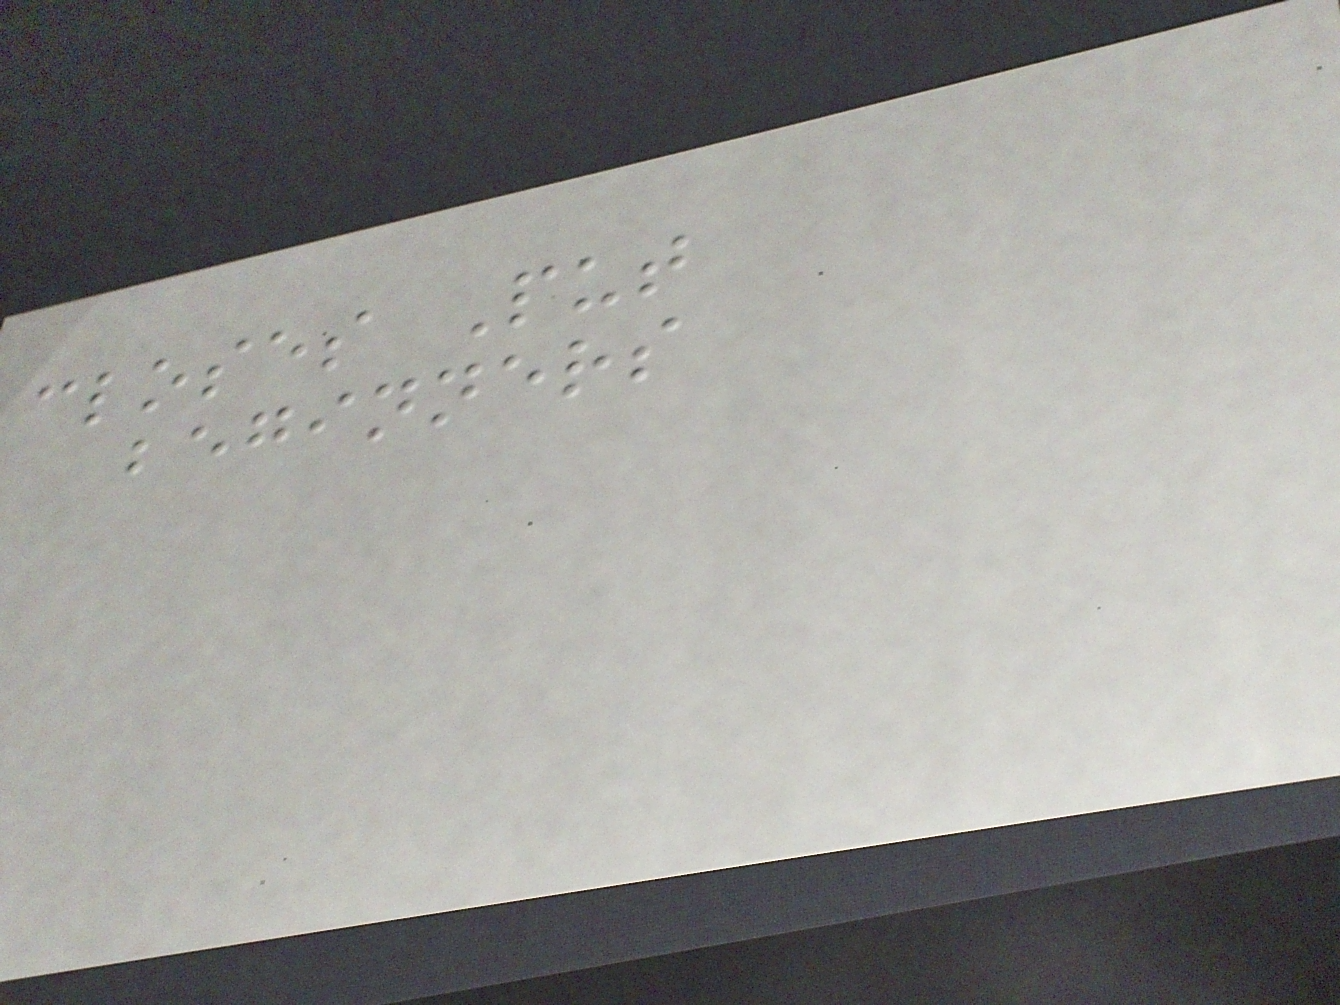closes Put
beginners
